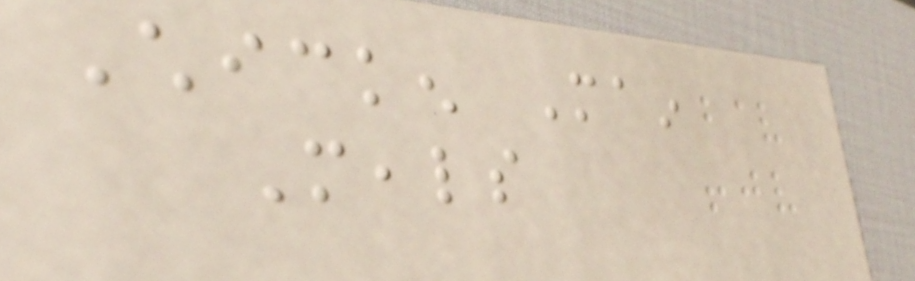Chicken Main
Meals
